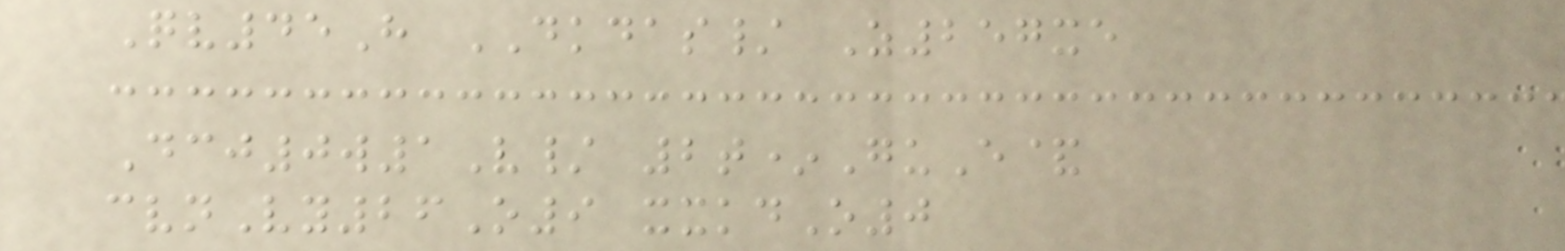Qv45H DKDAS/ Z257xe
Dcj0w1V/ 2t*GuE&
cvnVy26O9 xxkdO0
